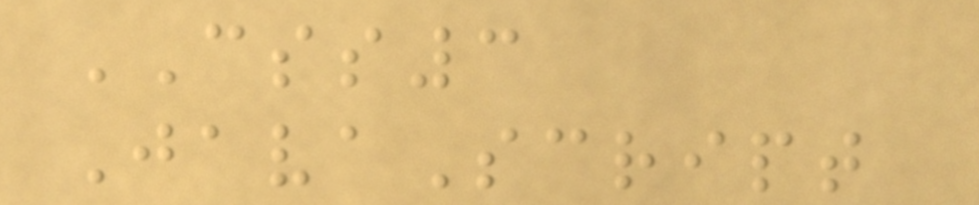CSS3
JavaScript
